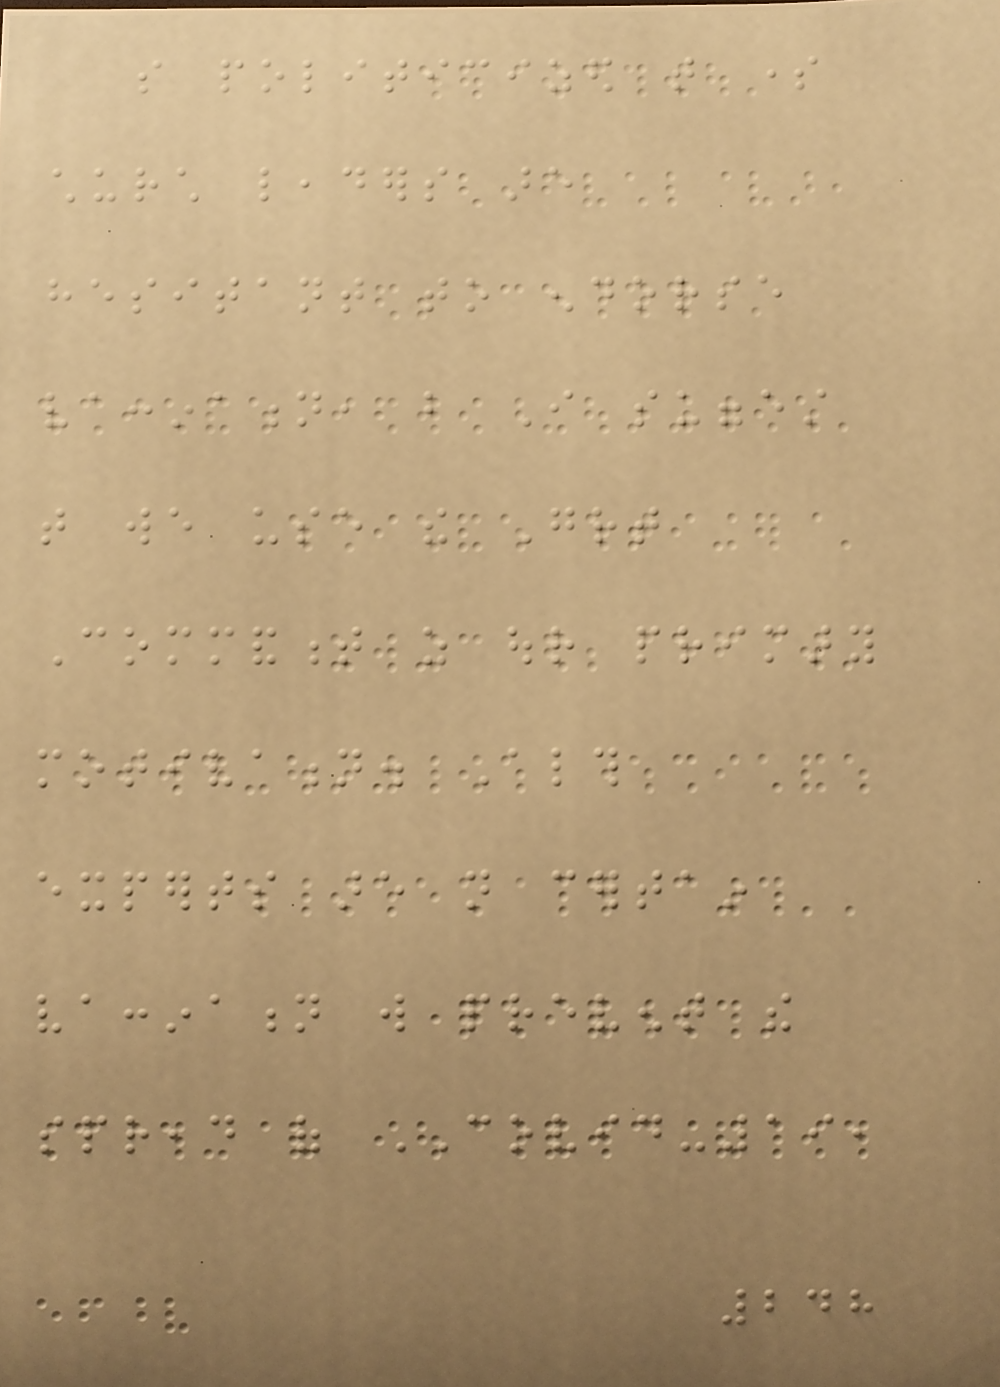so politicized that some
church leaders are
hesitant to endorse
vaccination, but I suggest
that we use the Great
Commandment as our primary
motivation. Although
experts are not certain
vaccination will prevent the
spread of COVID-19,
248
